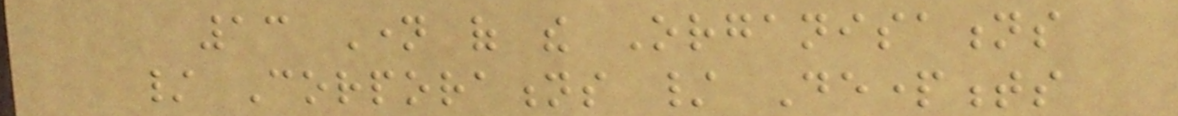13 Name of the Organisations
/ Corporations / Departments
